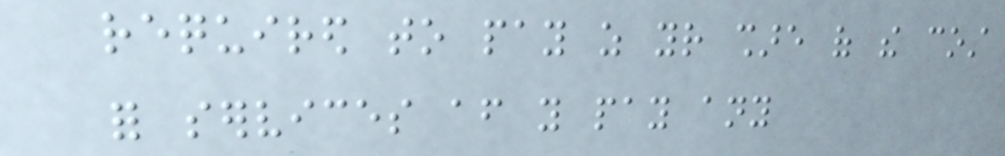required to pay as your share of the cost
for services after you pay any
